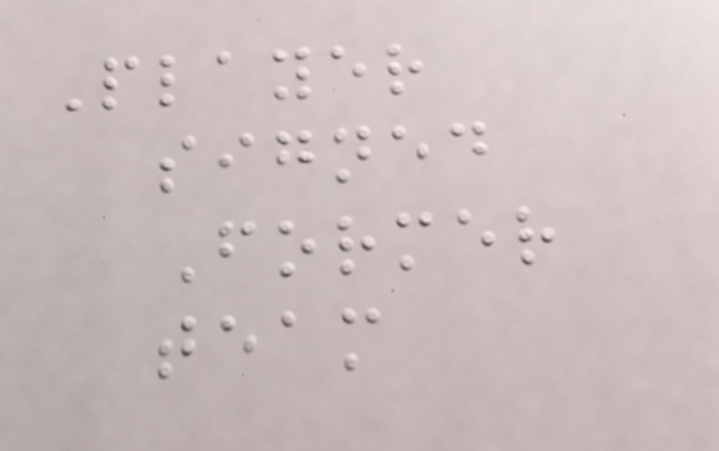Player
signed
Former
team
